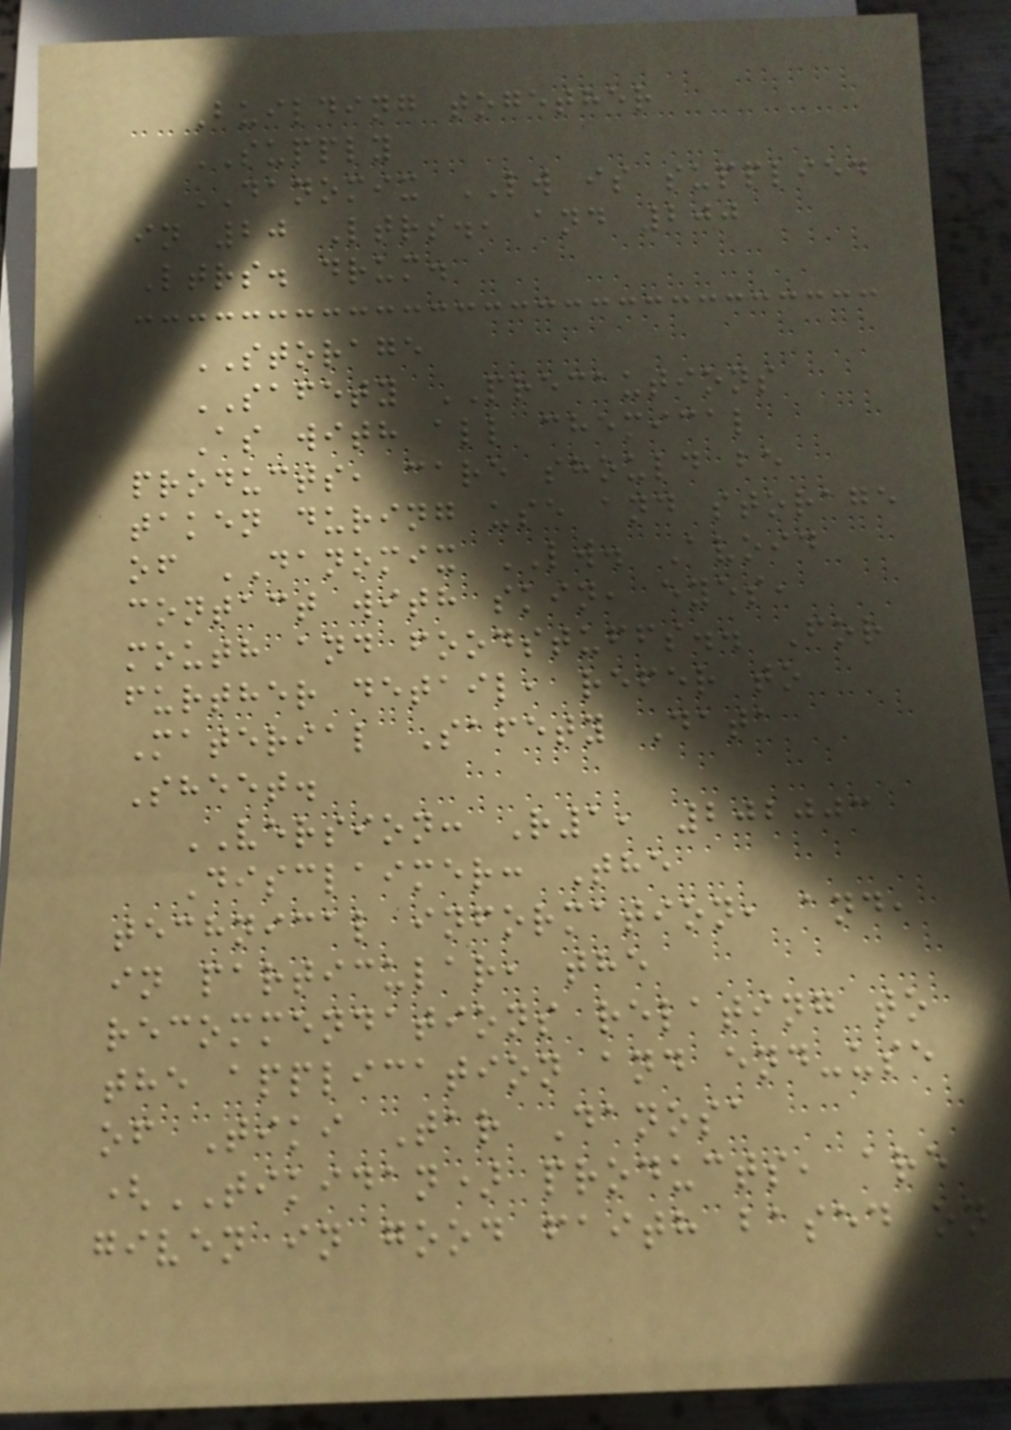Building together
SUPPLY
DANOMIX LW is supplied
in 20 Ltrs., and 200
Ltrs. drum.
STORAGE
SAFETY PRECAUTIONS
As with all chemical
products, care should be
taken during use and storage
of DANOMIX LW. Avoid
contact with skin, eyes,
mouth and foodstuffs.. For
further detail, refer to
Material Safety Data
Sheet.
VERSION: R1, 202003
Disclaimer: The
technical information, and,
in particular, the
recommendations relating to
the application and end-use
of Tiki Tar Danosa
(TIKIDAN) products, are
given in good faith based on
